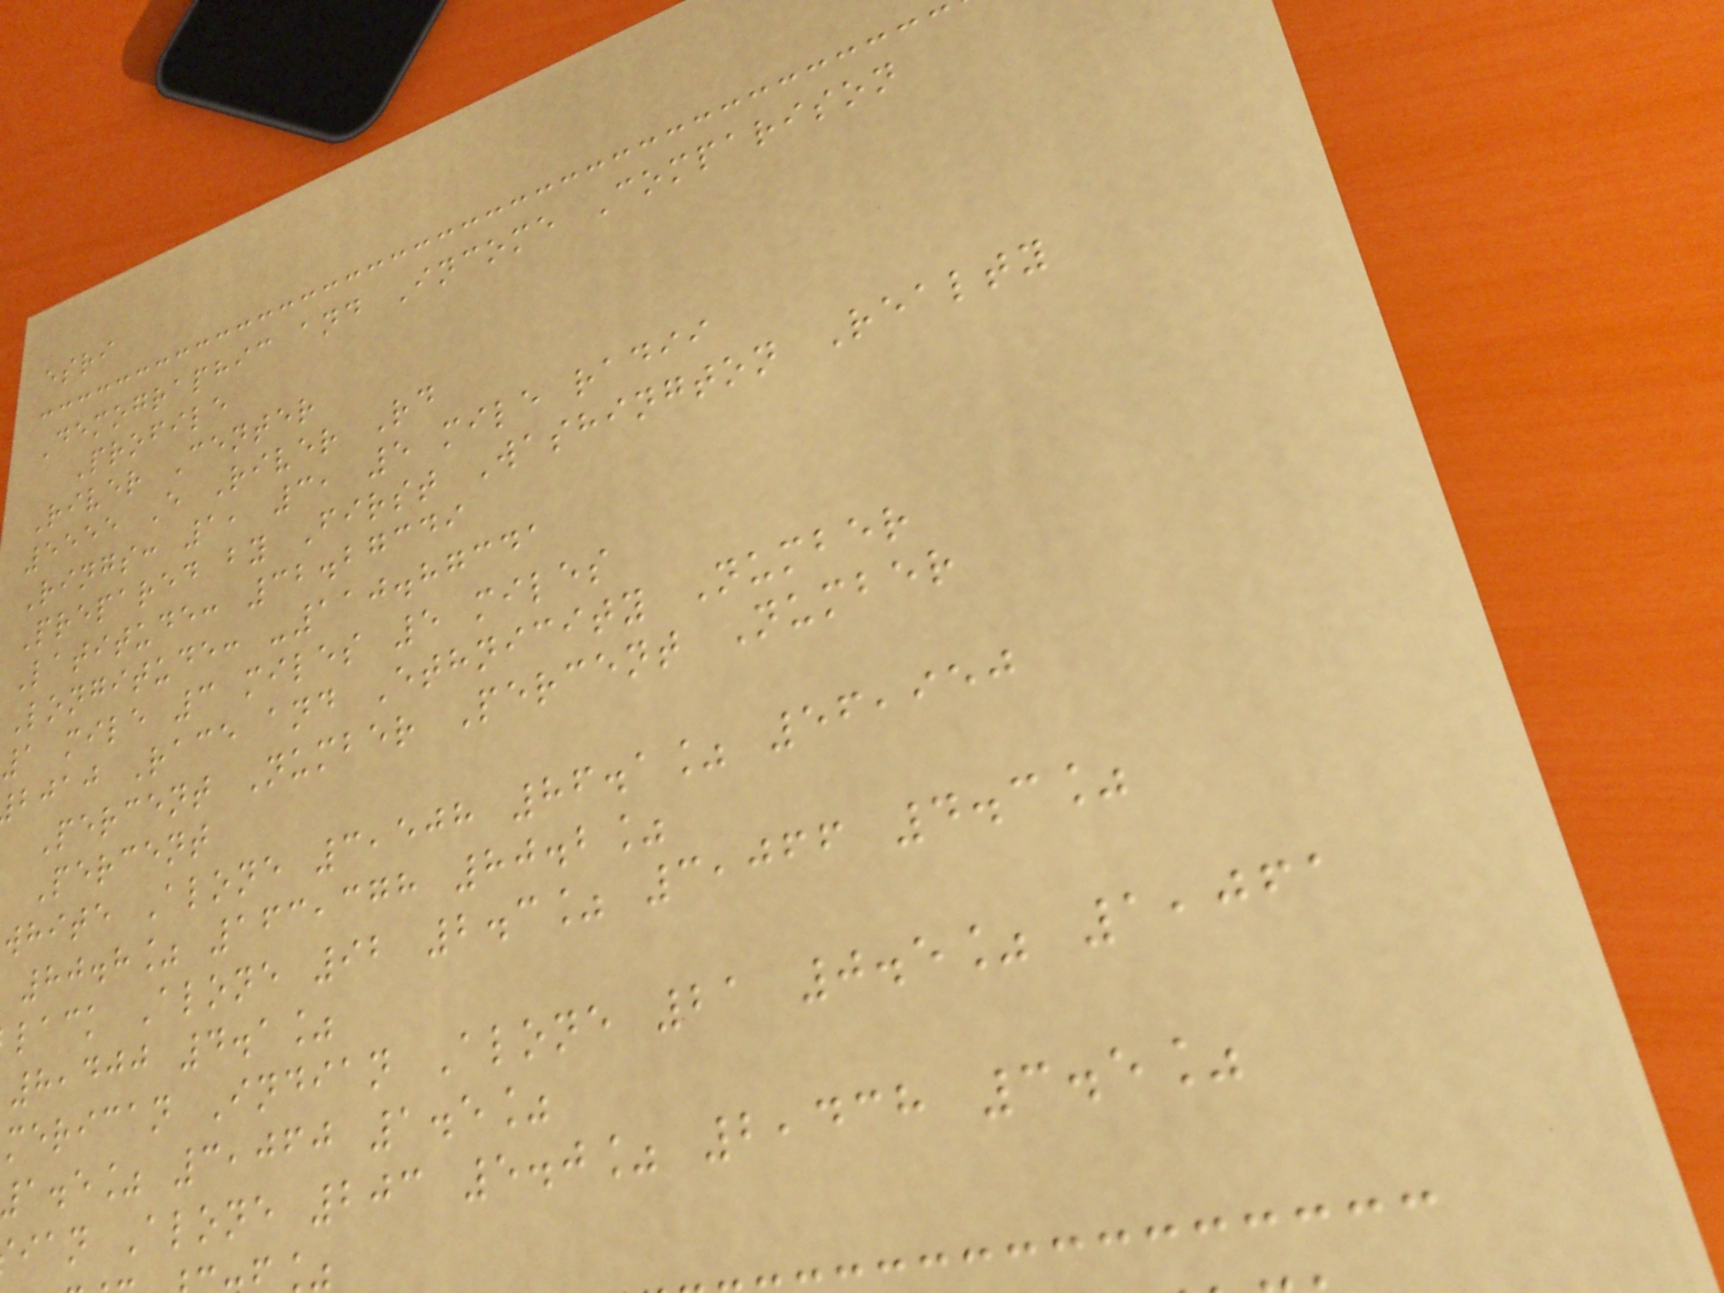esri
Demographic and Income Comparison
Profile
River Center
5555 E River Rd
Rings: 1, 3, 5 mile radii
Prepared by First Washington Realty
Latitude: 32.27349
Longitude: -110.87341
1 mile 3 miles 5 miles
bjaj Race and Ethnicity Number
Percent Number Percent Number
Percent
white Alone 3,508 86.1% 56,950
80.8% 163,378 80.2%
lack Alone 92 2.3% 3,066 4.3%
8,400 4.1%
merican Indian Alone 21 0.5% 1,061
1.5% 3,060 1.5%
ian Alone 203 5.0% 2,438 3.5%
